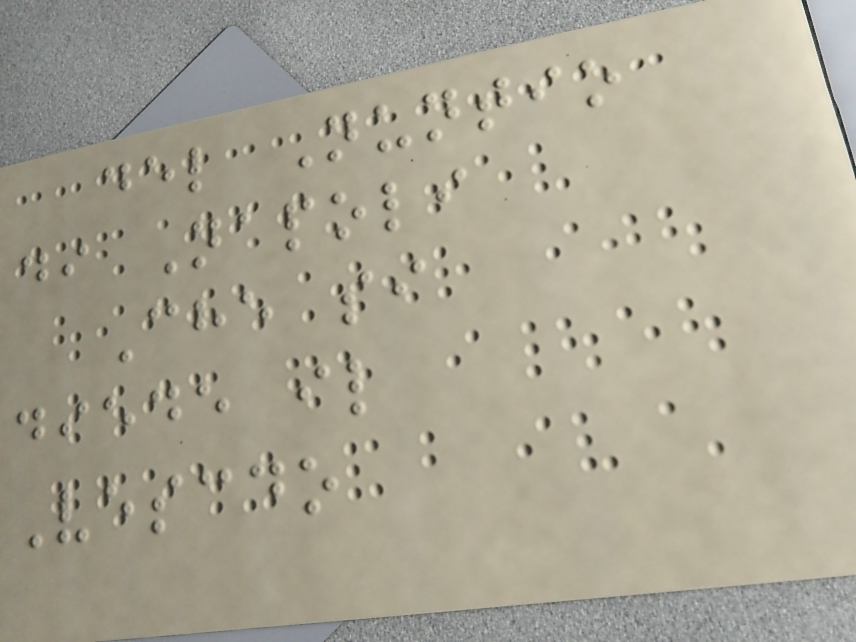del Nuntio
di Napoli
Che si
diede il
Vescdo
